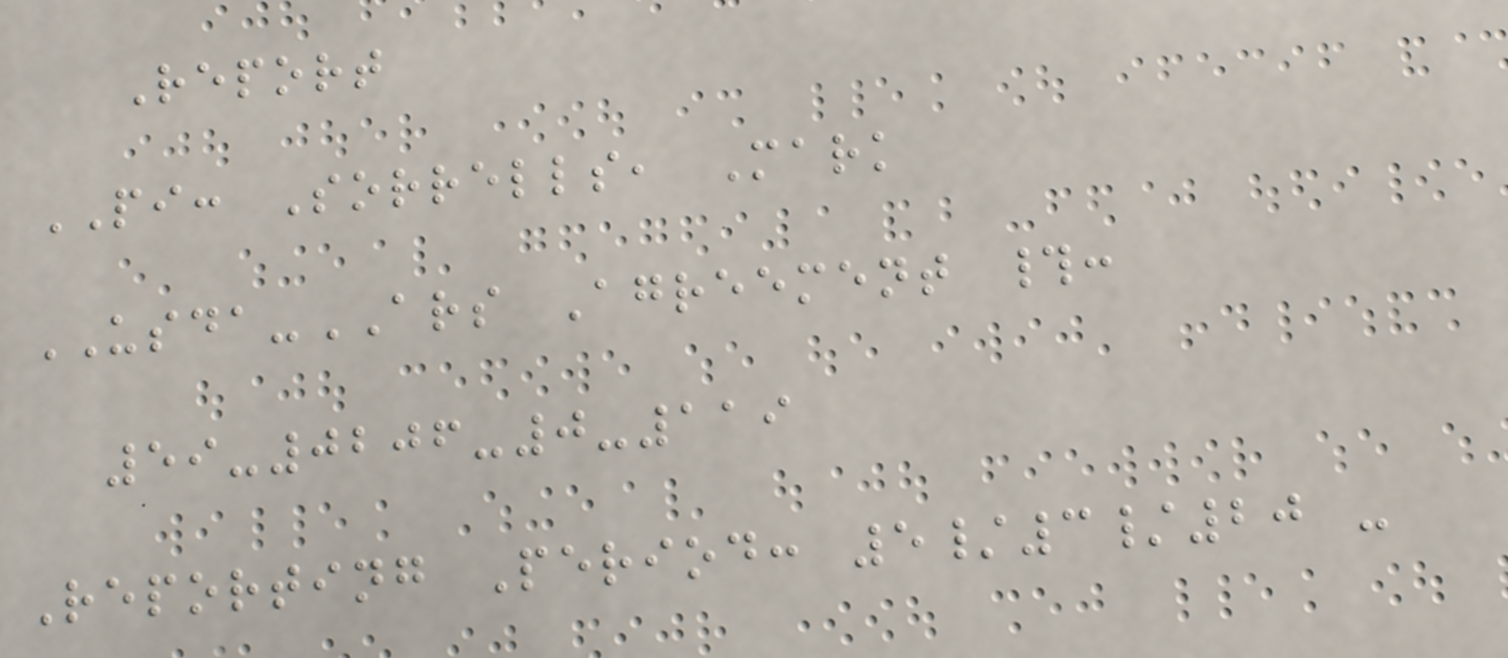Report
PI: Sorrells, Mark
USDA-ARS Agreement #:
59-0206-0-119
Reporting Period: 5/3/20 -
